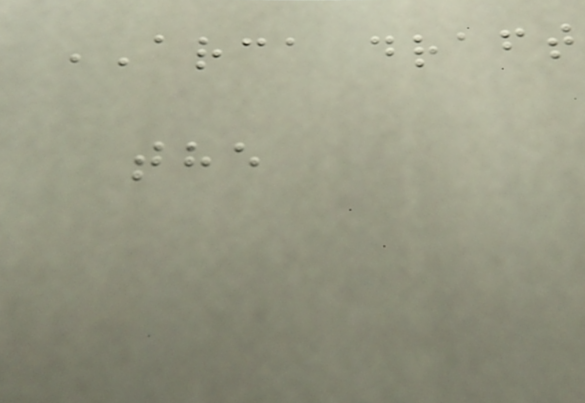ARCA draft
the
